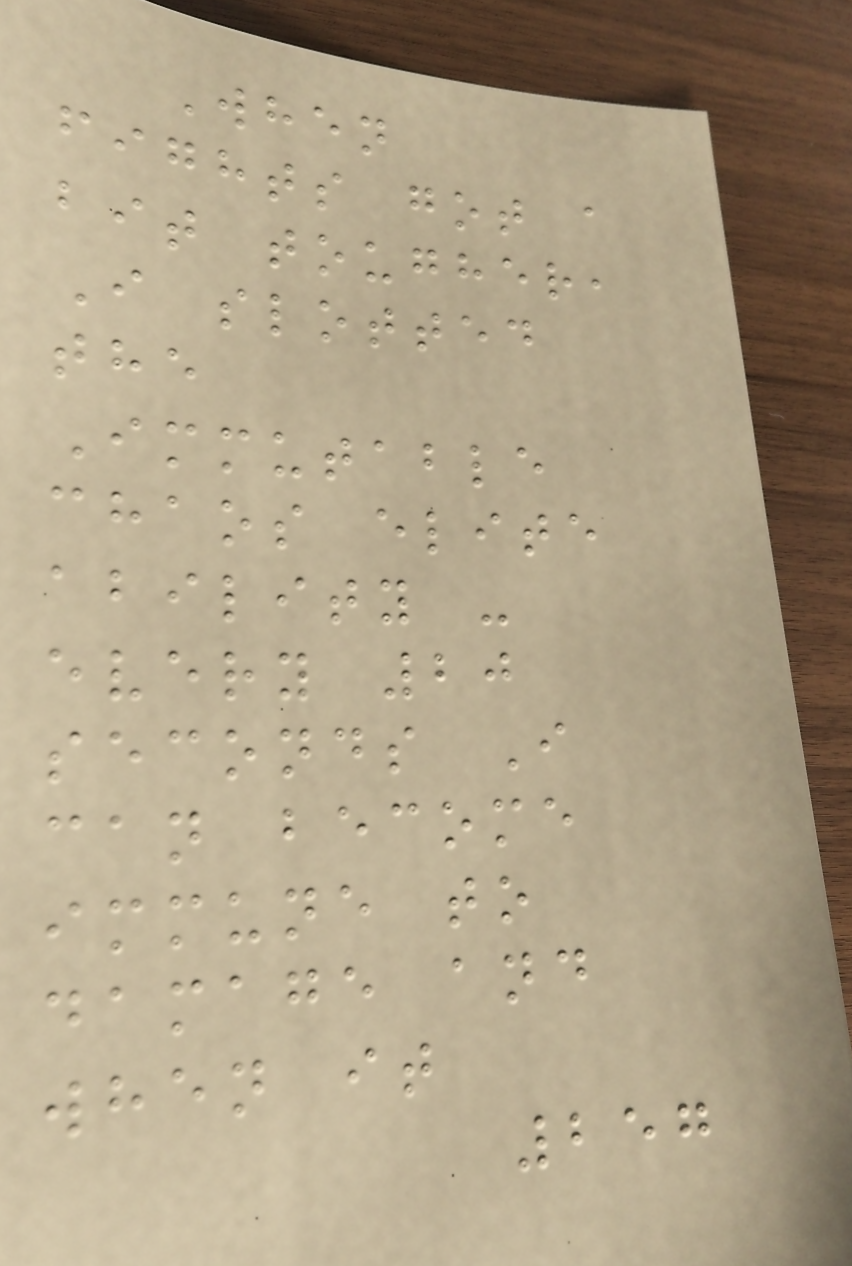When
fights got a
bit tougher,
I slotted
the
Immutable
chaos elite
ability -
every 20
seconds I
can become
immune to
damage and
when it
257
